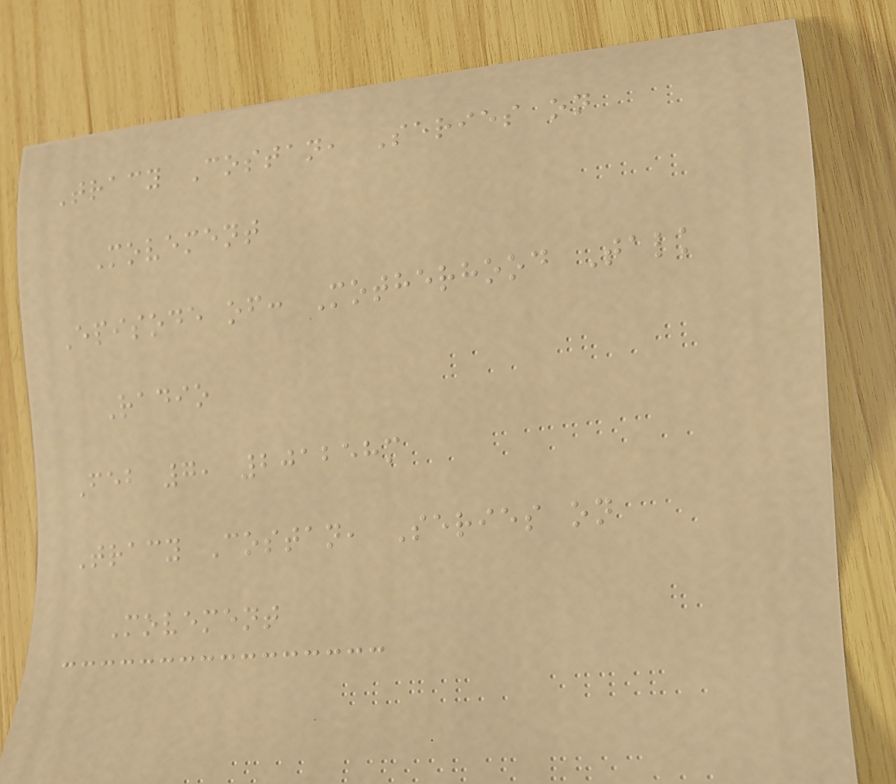Tracy Costan, Series on
Movement
Episode of: Motherhood Talk
Radio
Feb 7, 201258m
Tracy Costan, Series on
Movement
